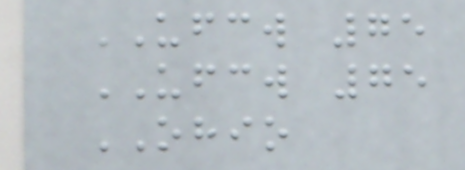UFCW 75
UFCW 75
OHIO
